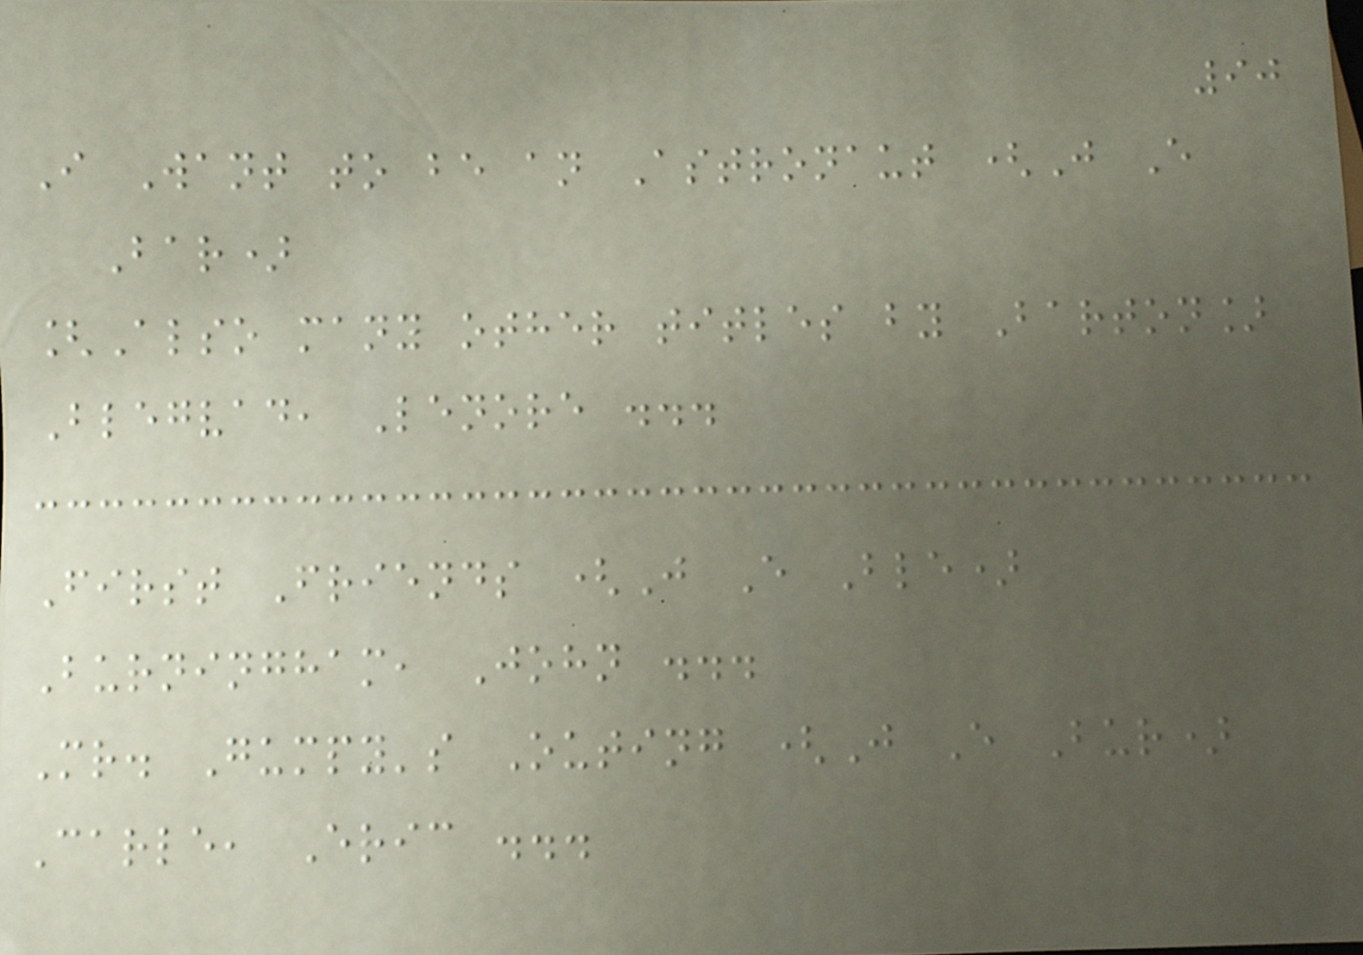90
I Want to be an Astronaut (J E
Bar)
[Also many other titles by Barton]
Blegvad, Lenore ...
First Friends (J E Ble)
Burningham, John ...
Mr. Gumpy's Outing (J E Bur)
Carle, Eric ...
